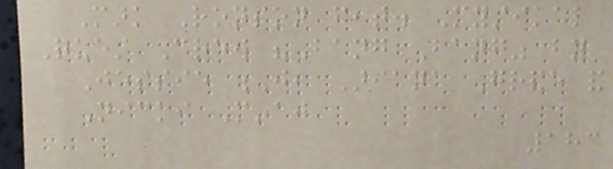Mark Ronson feat. Mystikal
Quest Crew "Bang Bang" by
Jessie J, Ariana Grande and
Nicki Minaj
183
